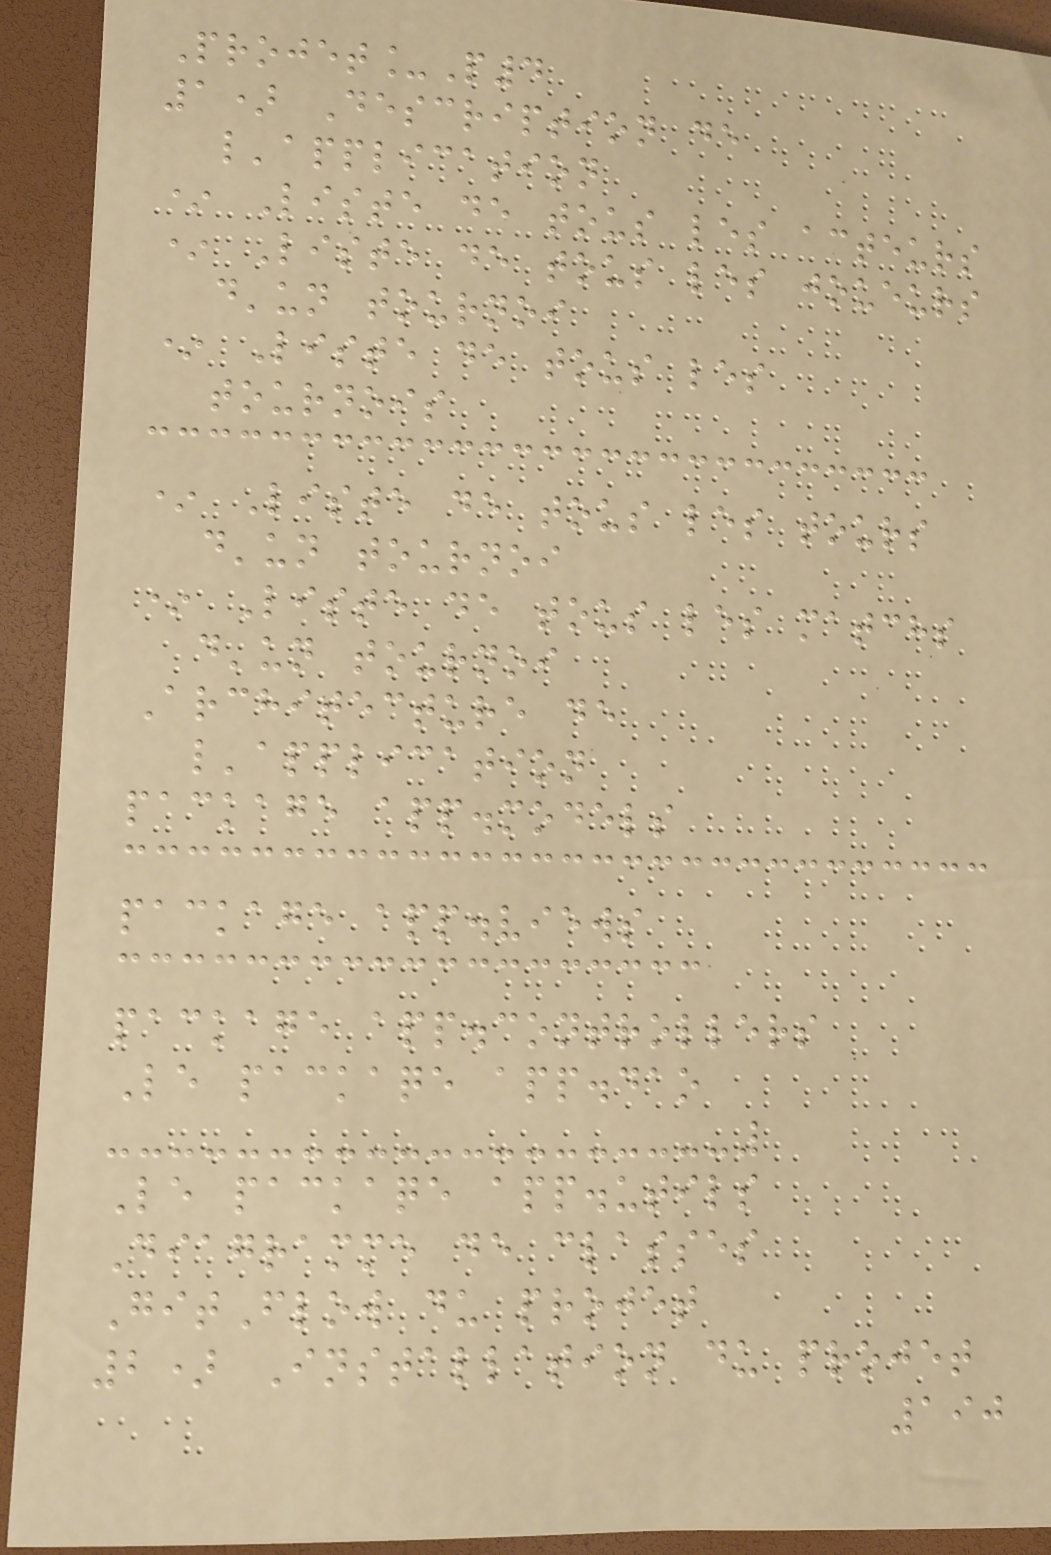Projet_P4
1) Description de
l'application
* Liste de tous les acteurs
* Liste de tous les joueurs
d'un tournoi
* Liste de tous les
tournois
* Liste de tous les tours
d'un tournoi
* Liste de tous les matchs
d'un tournoi
Architecture de
l'application
package app.models
package app.views
package app.controllers
Le packaqe app.dao
Le packaqe app.utils
Diagramme de classes
GitFlow du projet
2) Installation du projet
190
